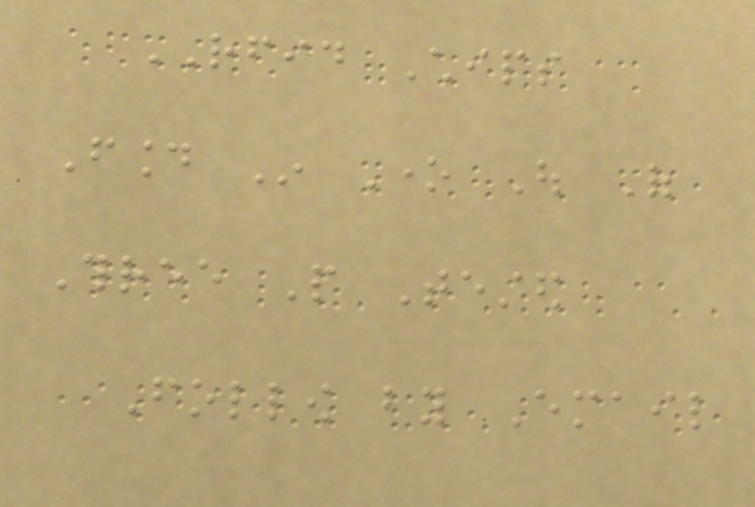RFID Chips
Found In One Out Of
Three People Tested
Follow by Email
